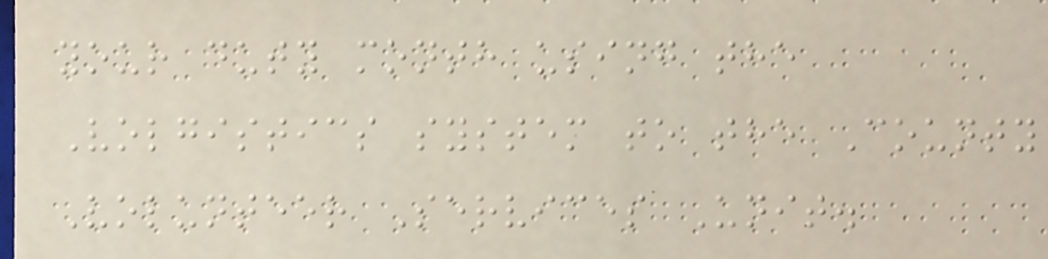your duty month using the
Volgistics system to the County
Volunteer Services Unit.
